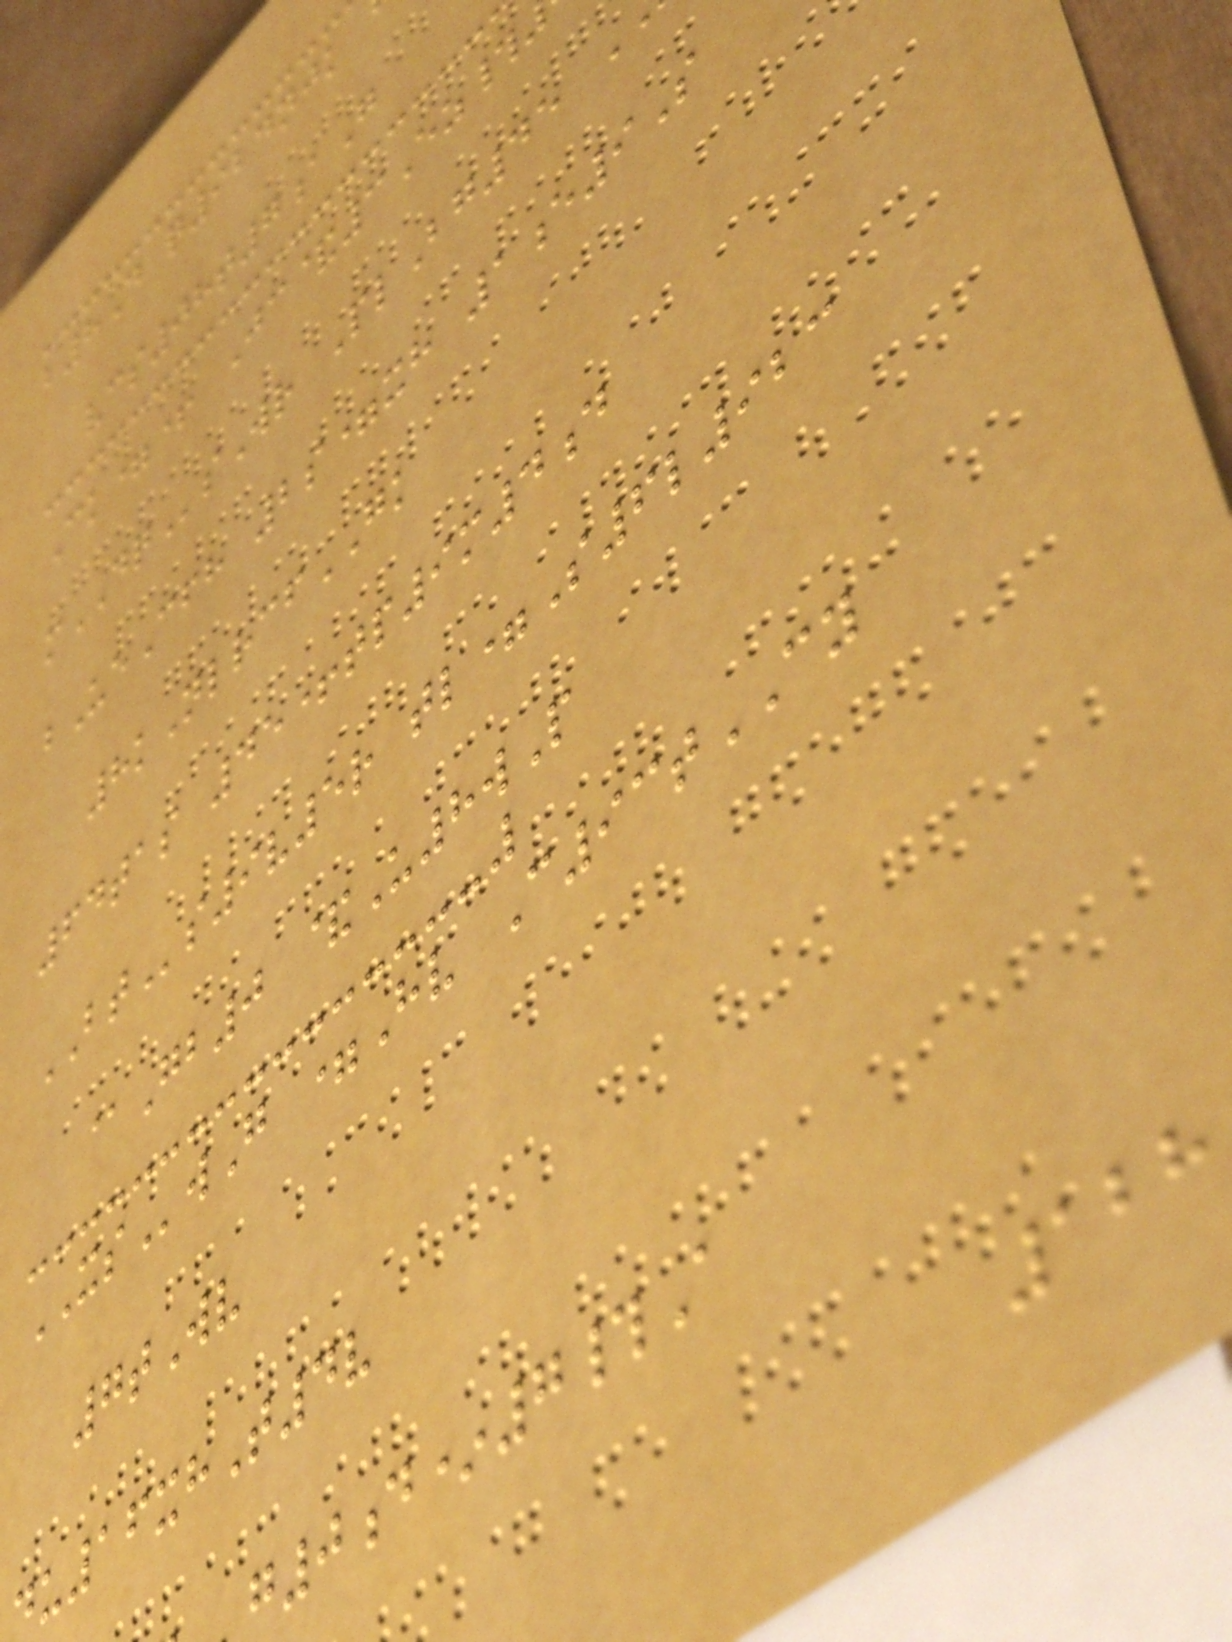b8D q924njk
vcs08t7aG
Ck=+ Jc&3Ez#
mDQsWr PlBg45
bUeCfh 2s=xh 1e9S
8kNlrcfGK
64tas 45+tp9m4d
BTs9v5r tl=S6l923
@Gb0 &U8wP
XSwG =Hv C93tCY
7tWv
u16xhT4v
g0d*7#A
128
